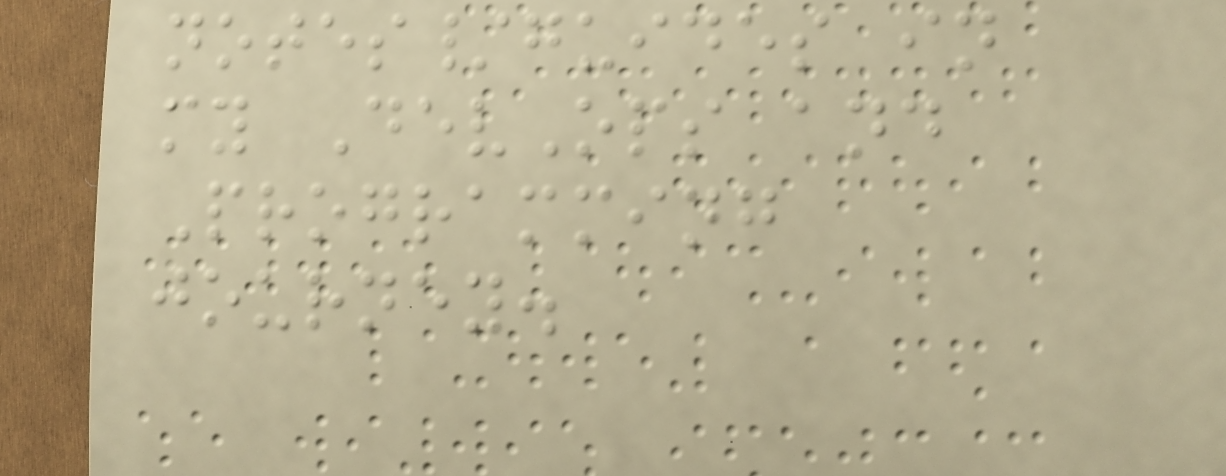notes/guides in
my DevOps and
Programming
journey.
